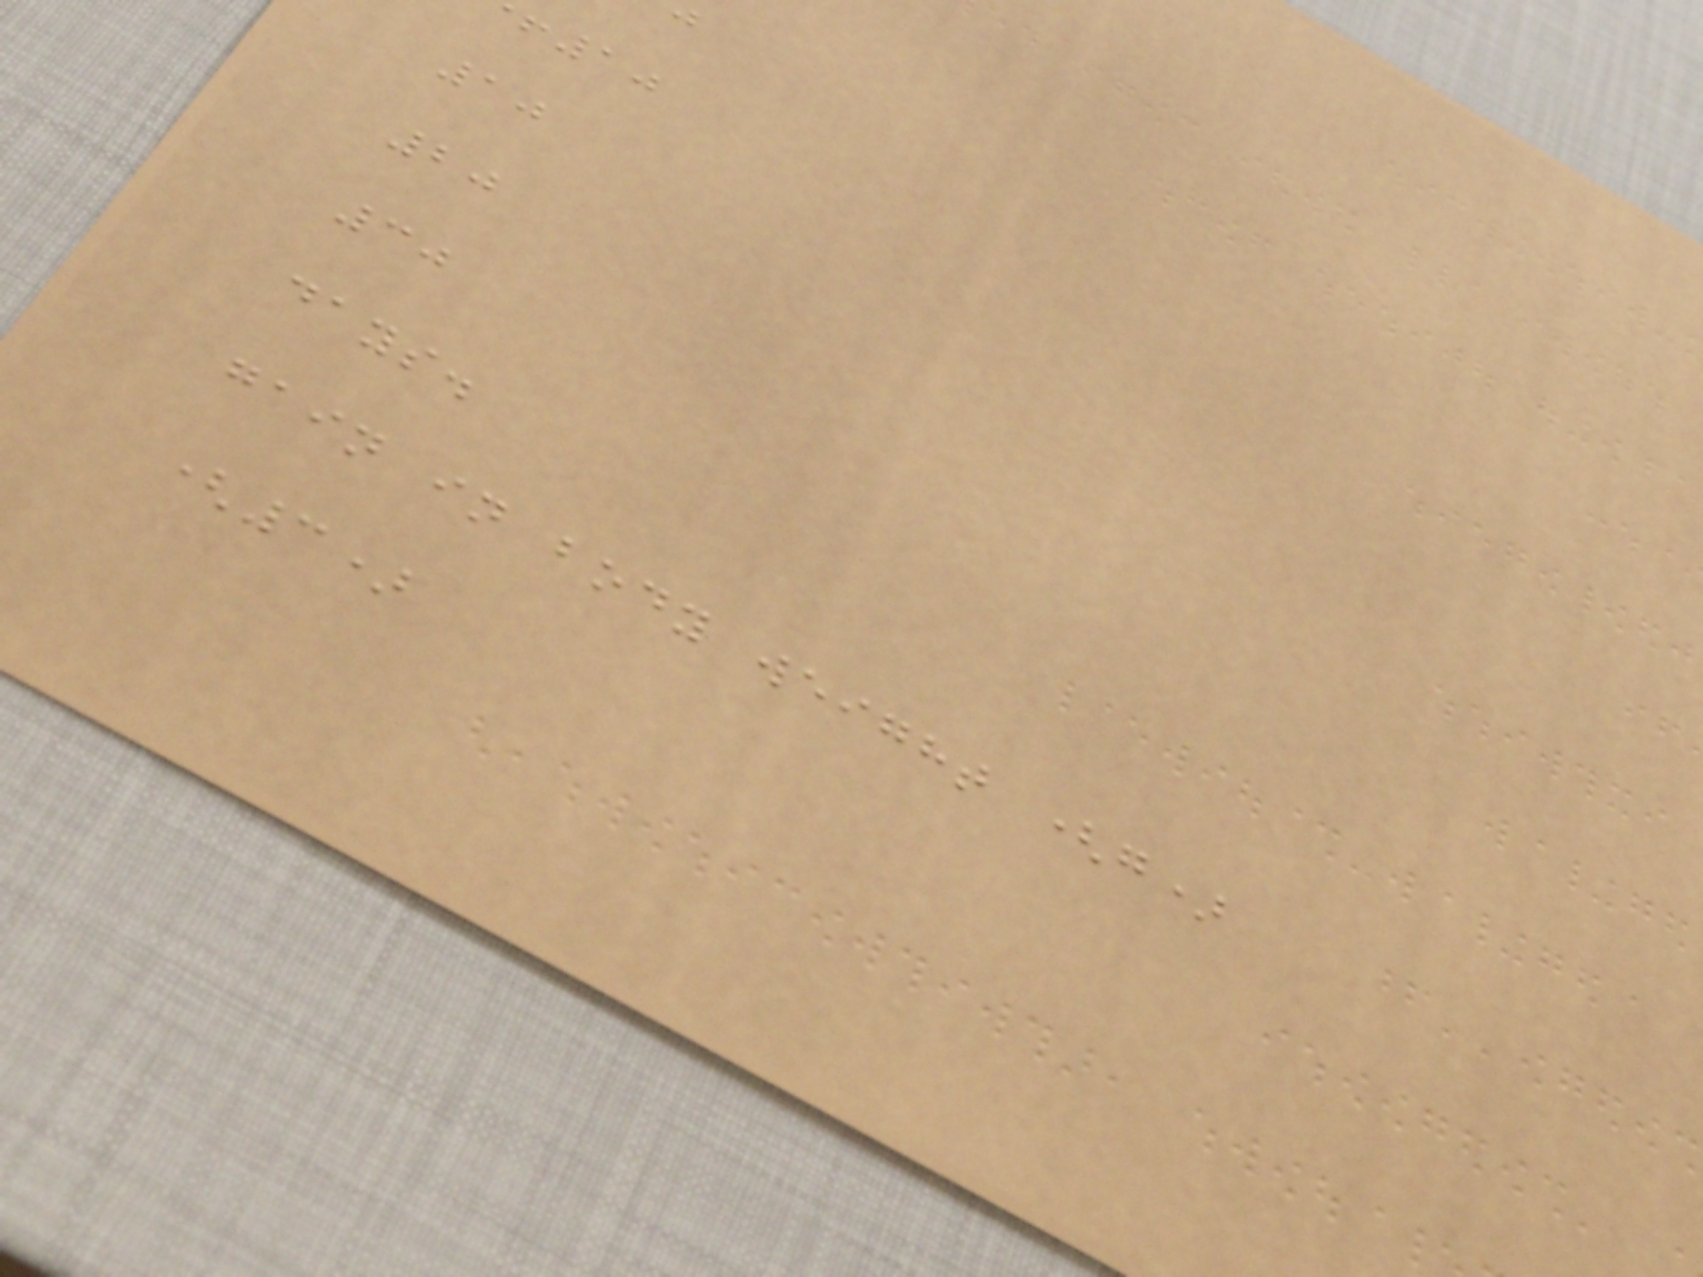10
20
30
days.
gain in body weight (g)
(3)
